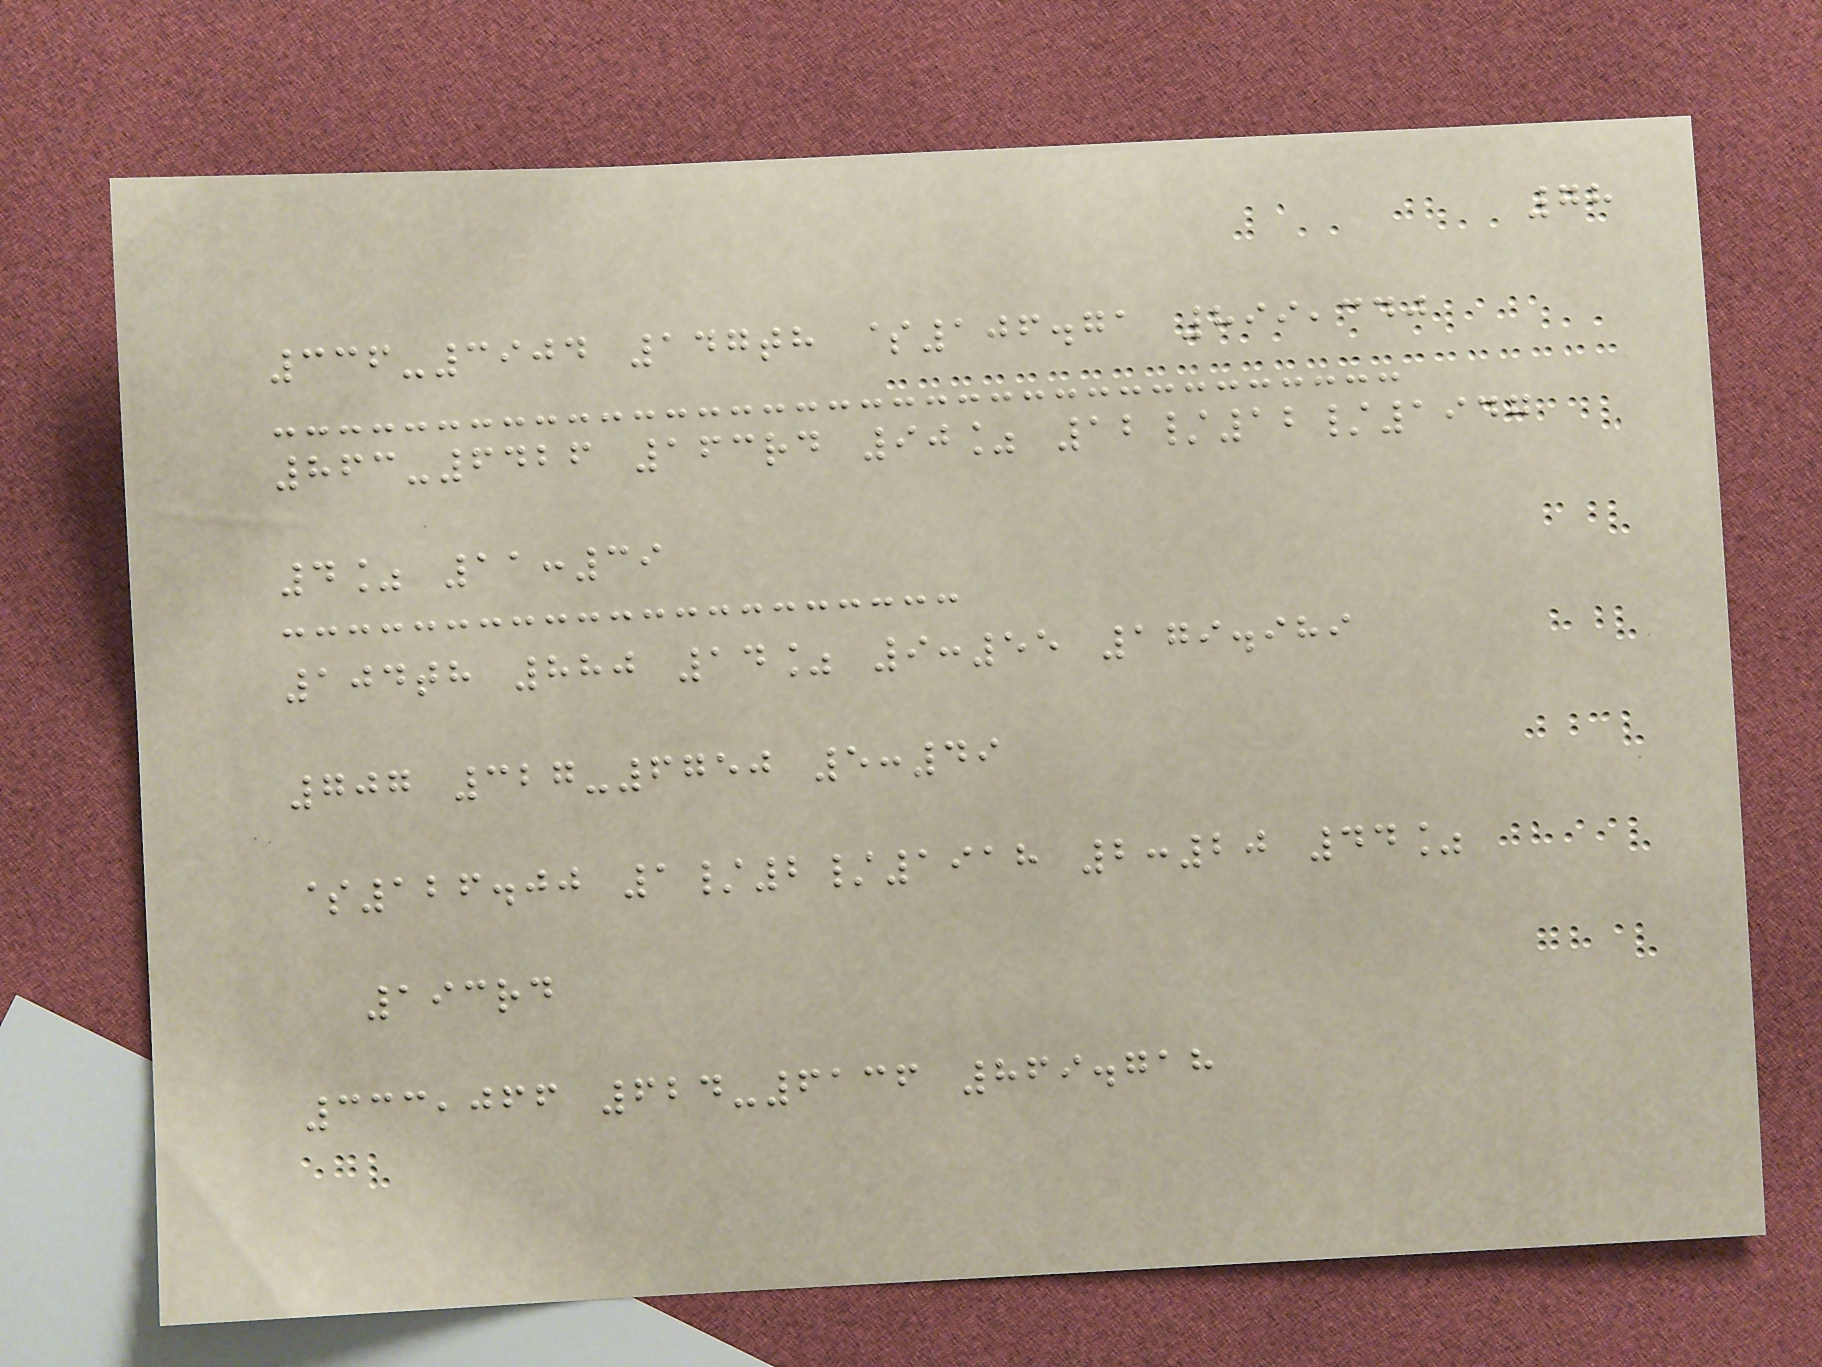78
336-3904 147th $106.71 899,340
863-6426 163rd 90% 12/12/1947
4% 11:39
104th 880 14% 9:55 179.989
707 327-6750 5:49
$126.00 1/2/1918 2:20 44%
193rd
333,066 624-6136 869.718
